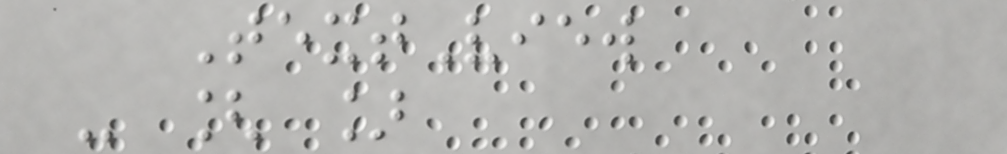TextView
- [ ]
